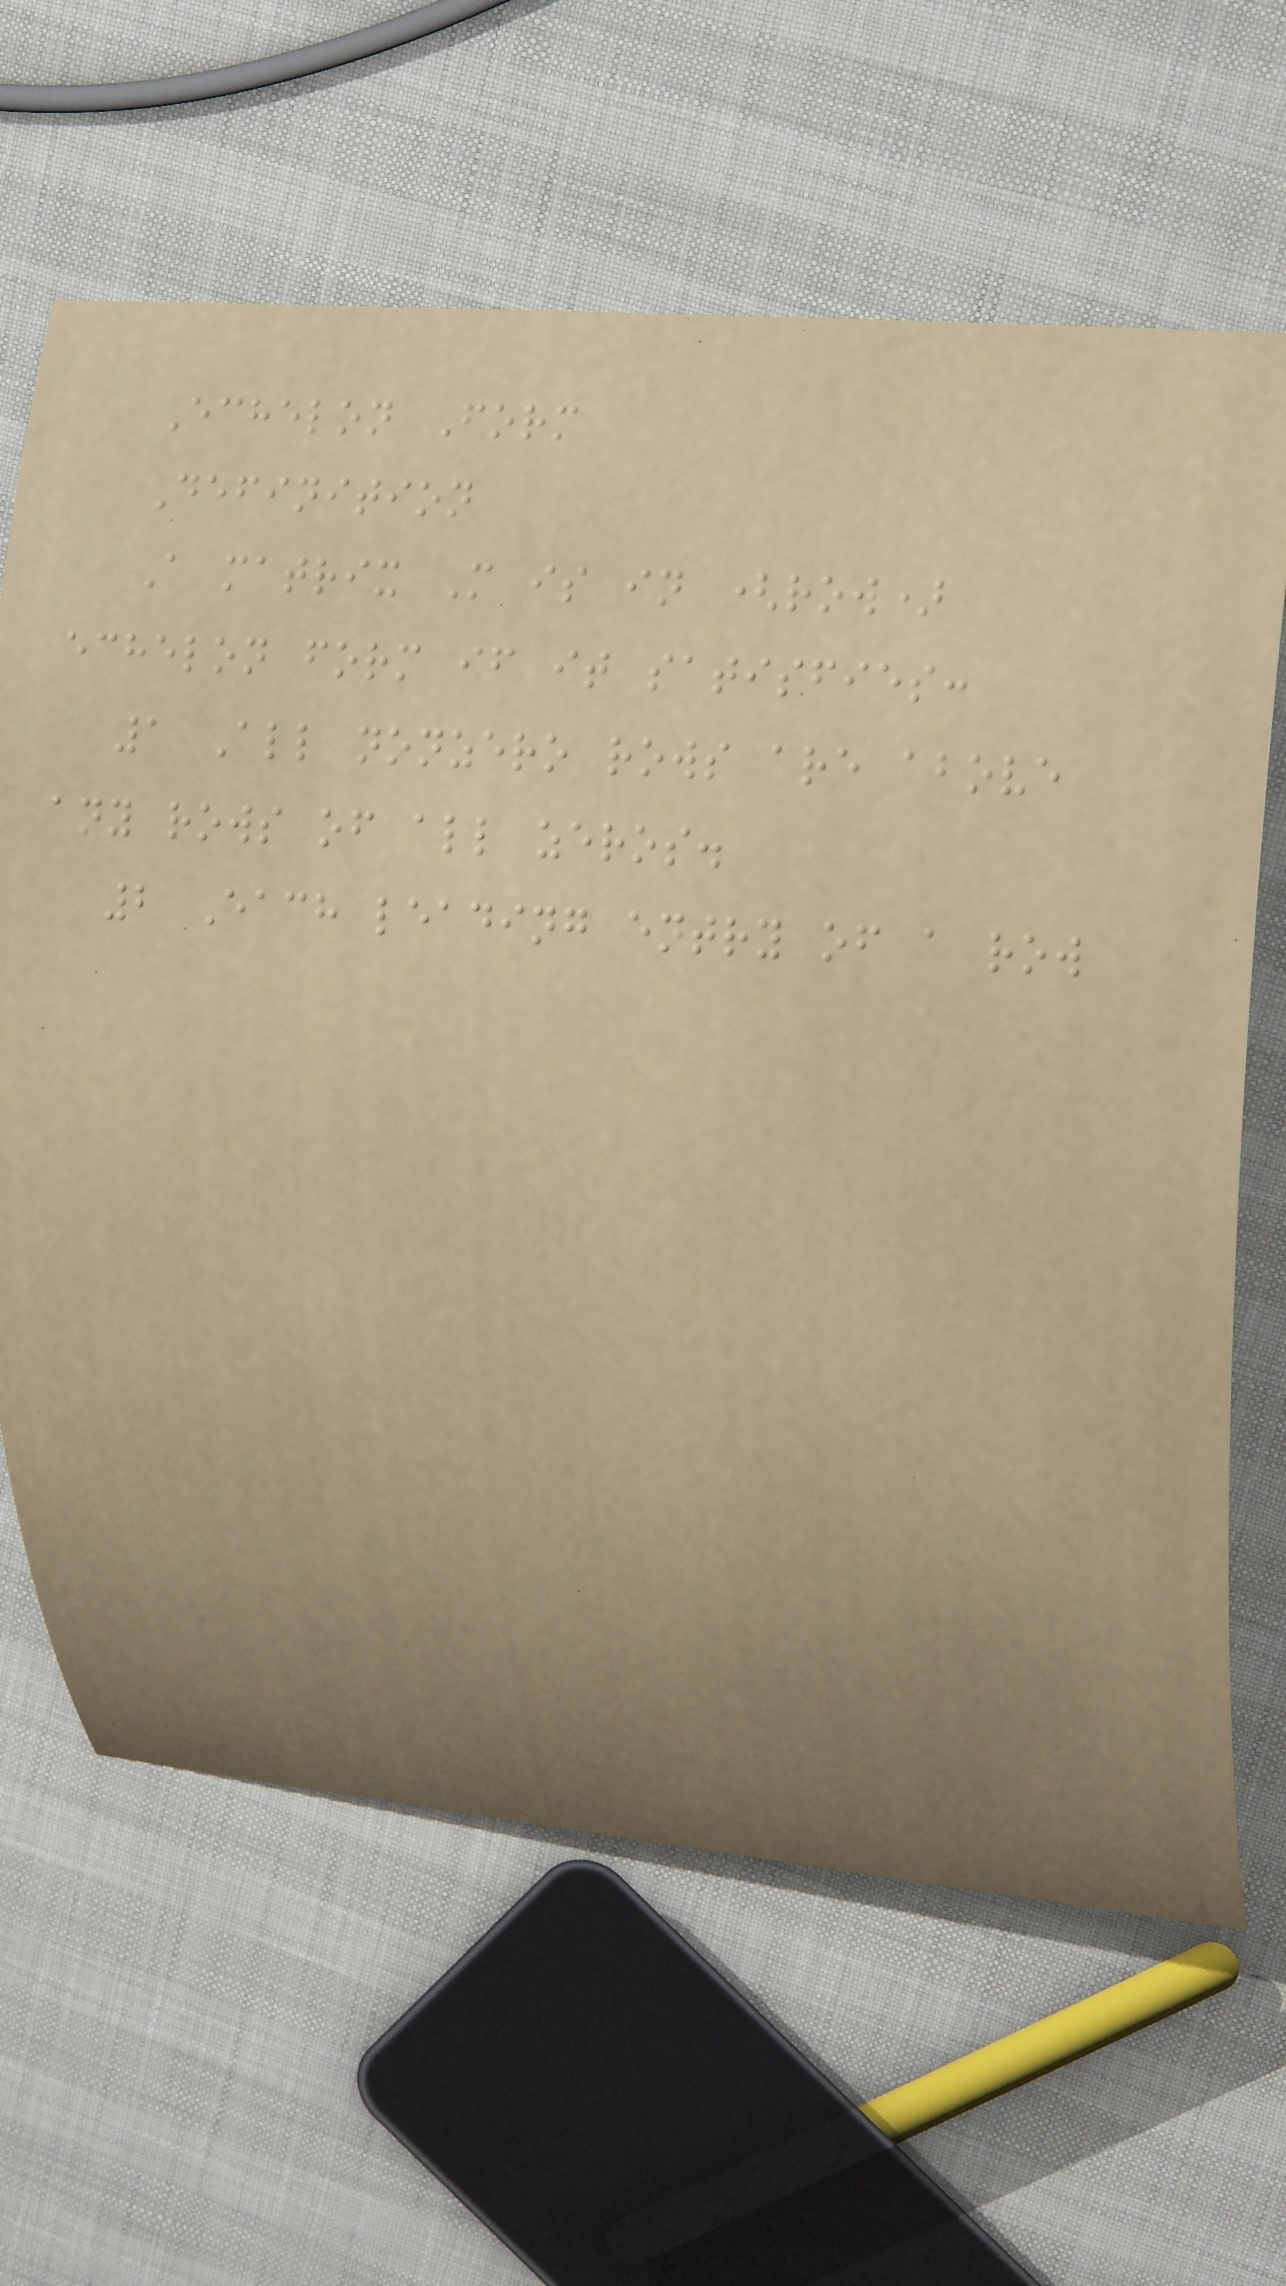Echelon Form
Definition
A matrix M is in (row)
echelon form if it satisfies:
1 All nonzero rows are above
any rows of all zeros.
2 Each leading entry of a row
